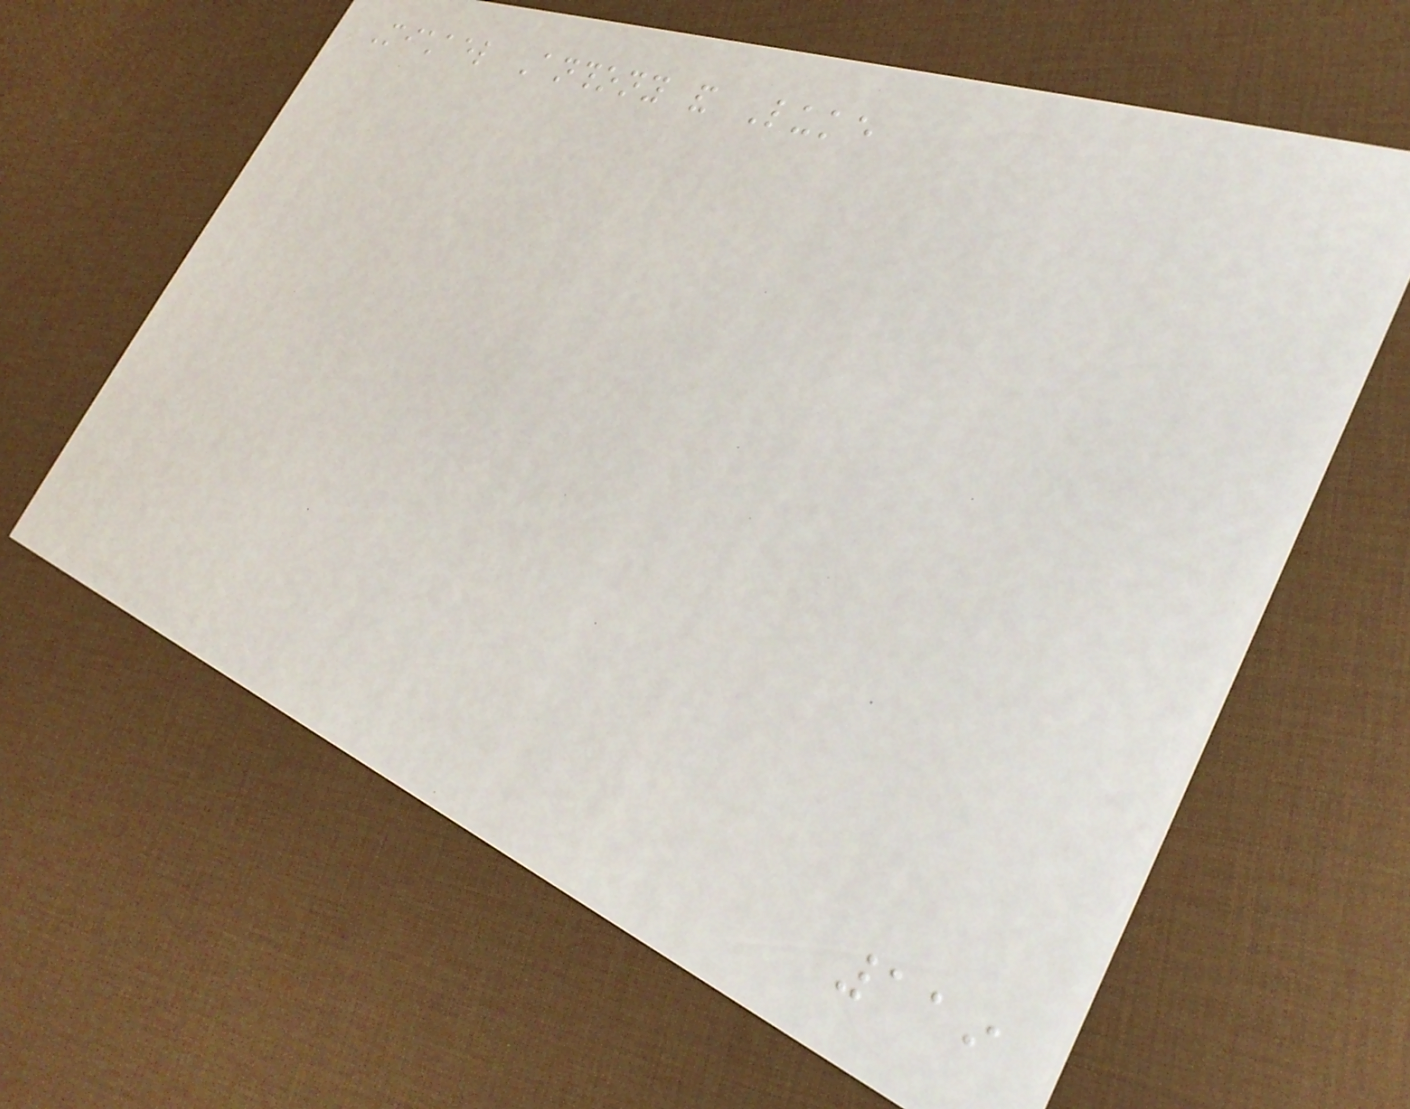Michael Anthony and Luke
119
